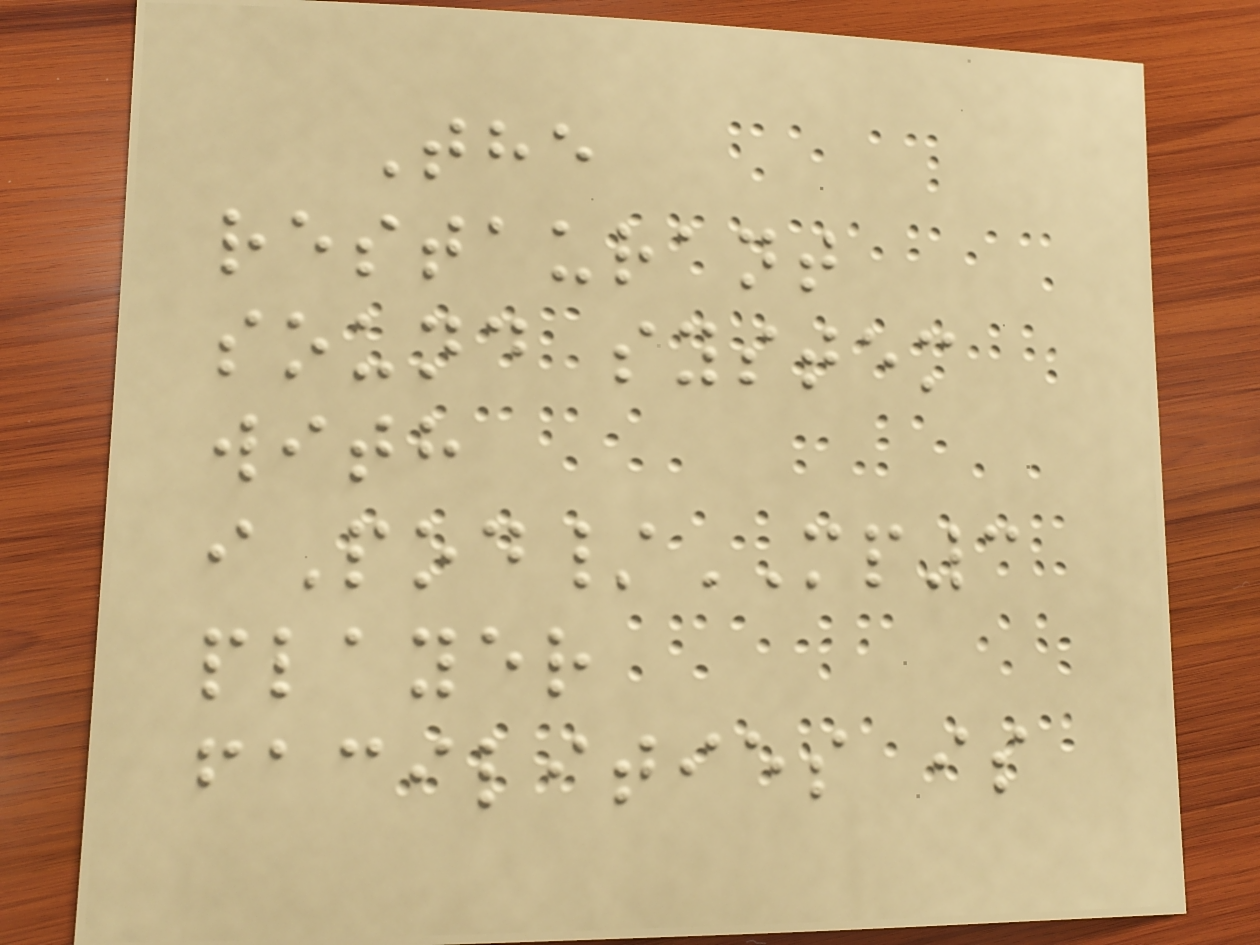The
restaurant
sound system
with
iPod/MP3
player
facilities is
